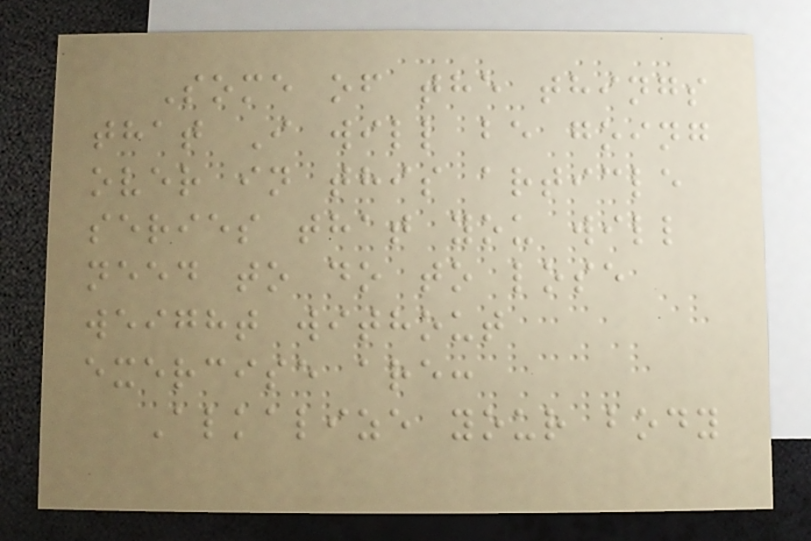Some of the things
that I will be going
over in this article
series that you will
need to do to lose
weight without
exercise are:
Alkalize your body
